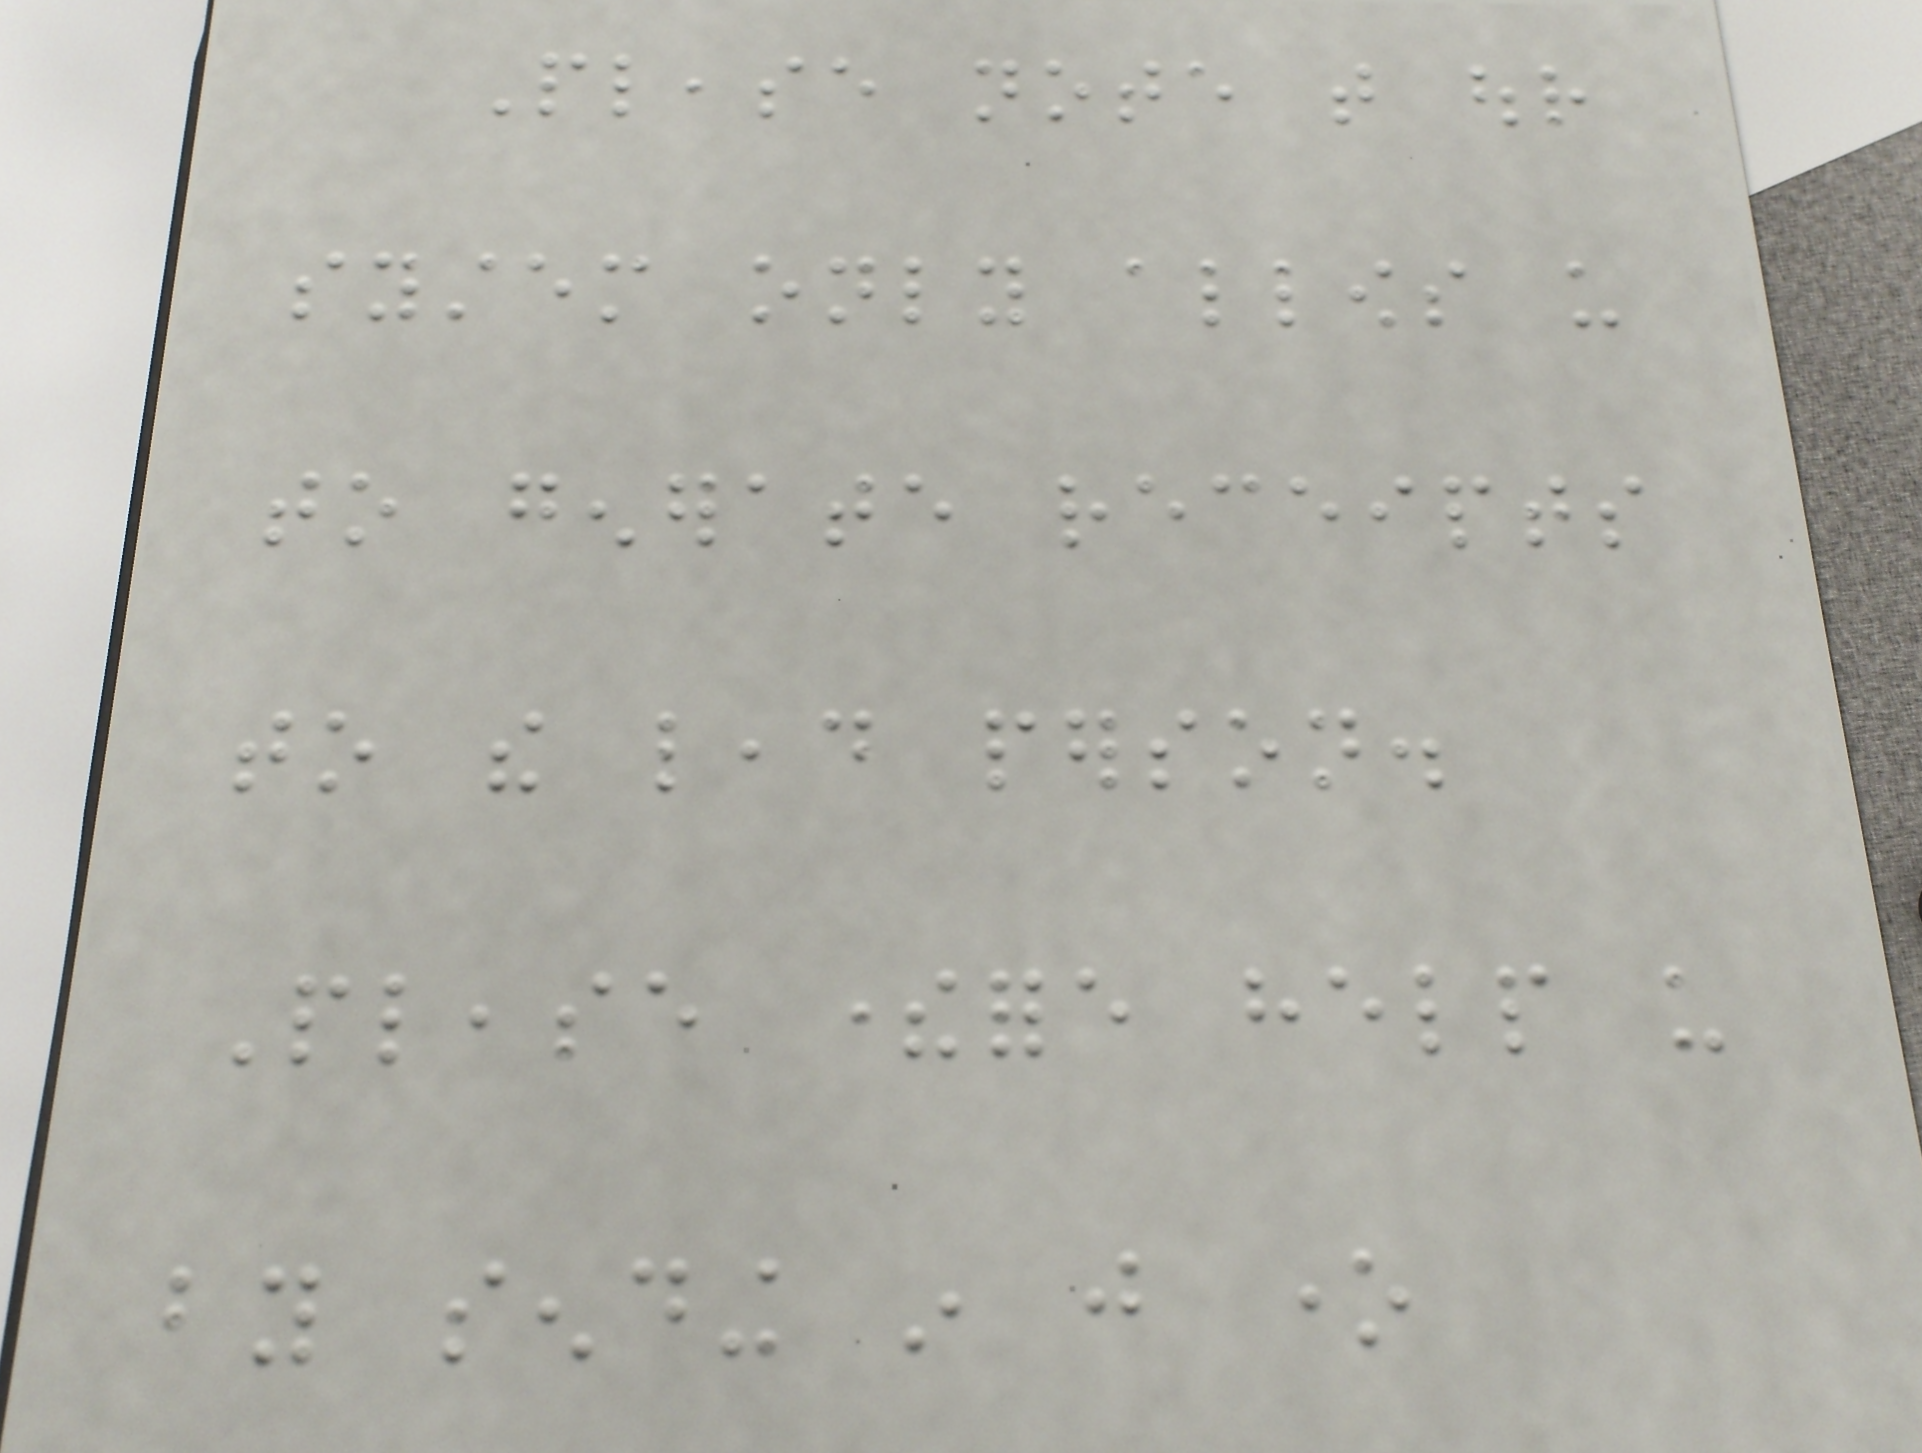Please note that our
system only allows us
to generate receipts
to the lead person.
Please therefore help us
by sending in just one
